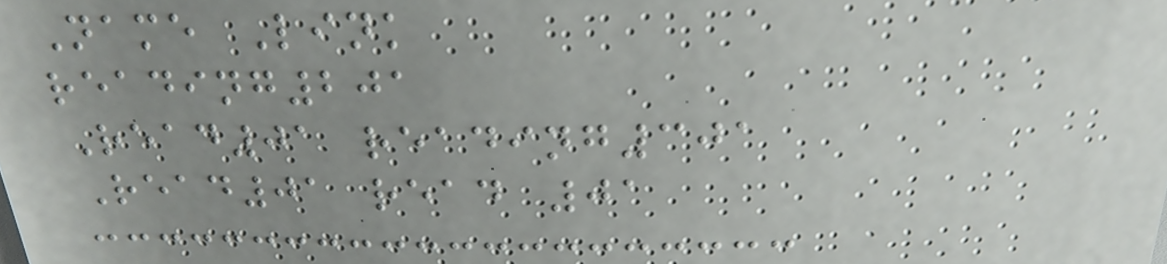Name Link
reading201
Read01 reading301
Read01 read 01
